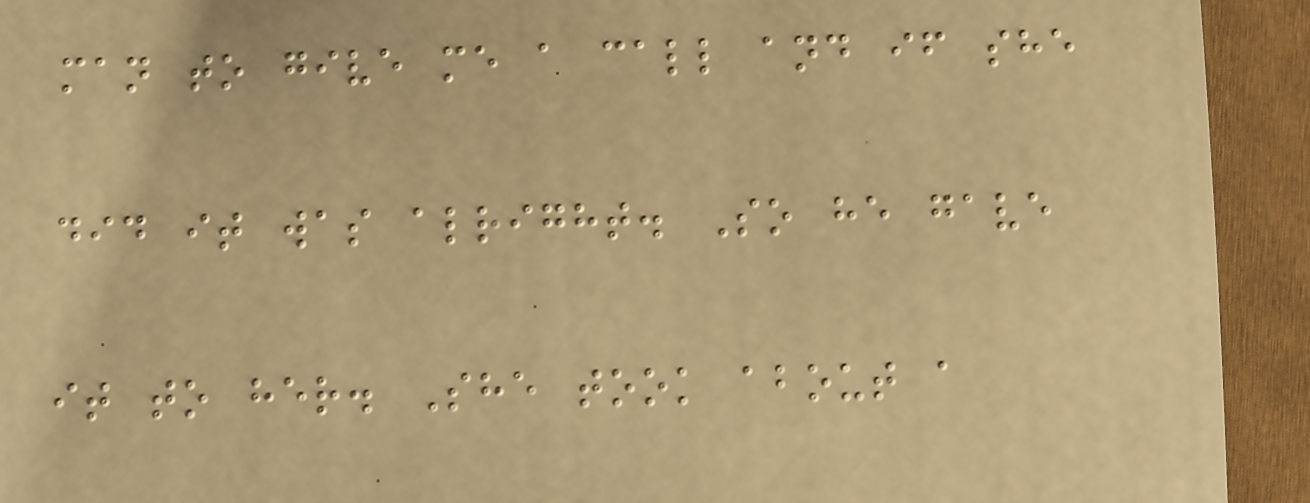man to give me a call and if she
did it was alright. So he gave
it to her. She took about a
